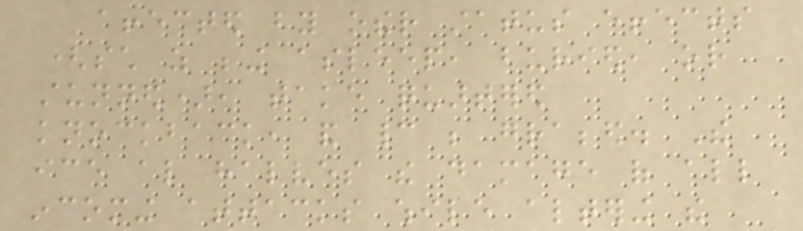affected by other status effects
(such as being asleep, buried, or
stunned), take quartered
knockback, and cannot be grabbed. The
ice also halves the damage of all
incoming attacks while altering the
